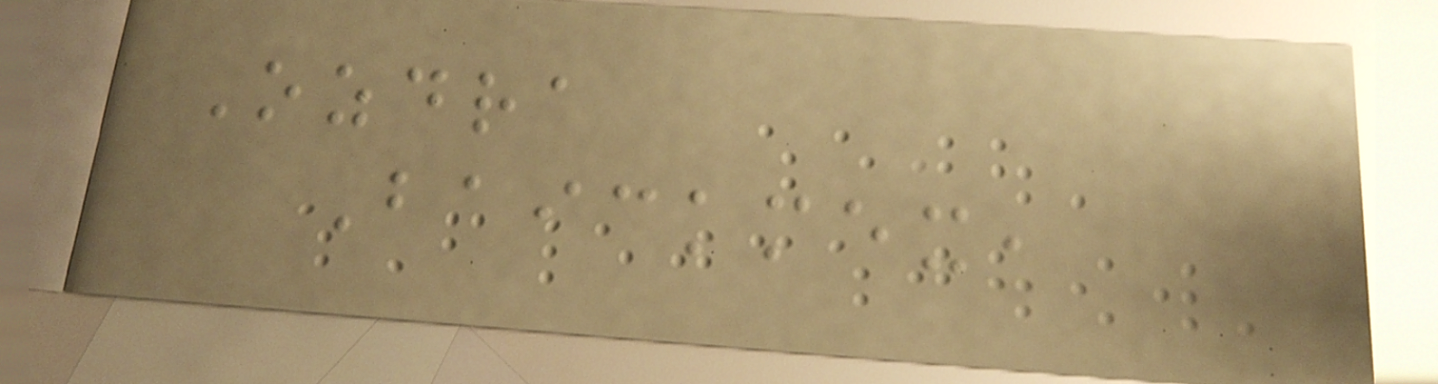Ozdra
Baickmex,
